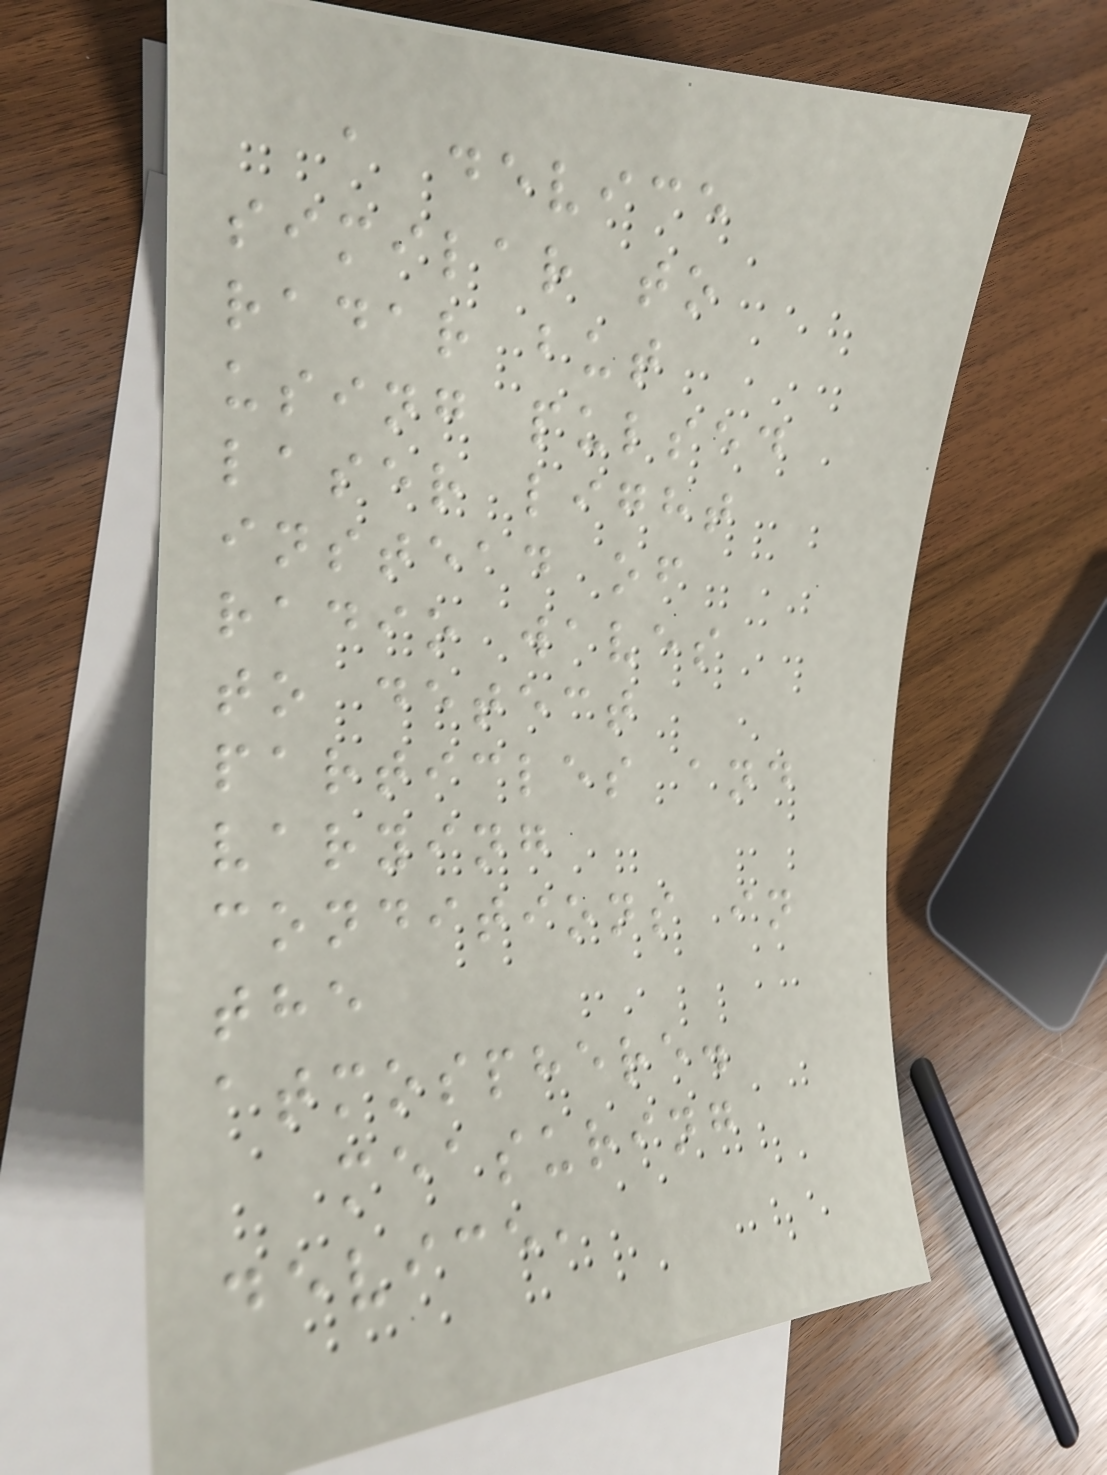a device
similar to
radar but
using pulsed
laser light
instead of
radio waves
to detect
particles and
varying
conditions in
the
atmosphere.
measuring
device,
